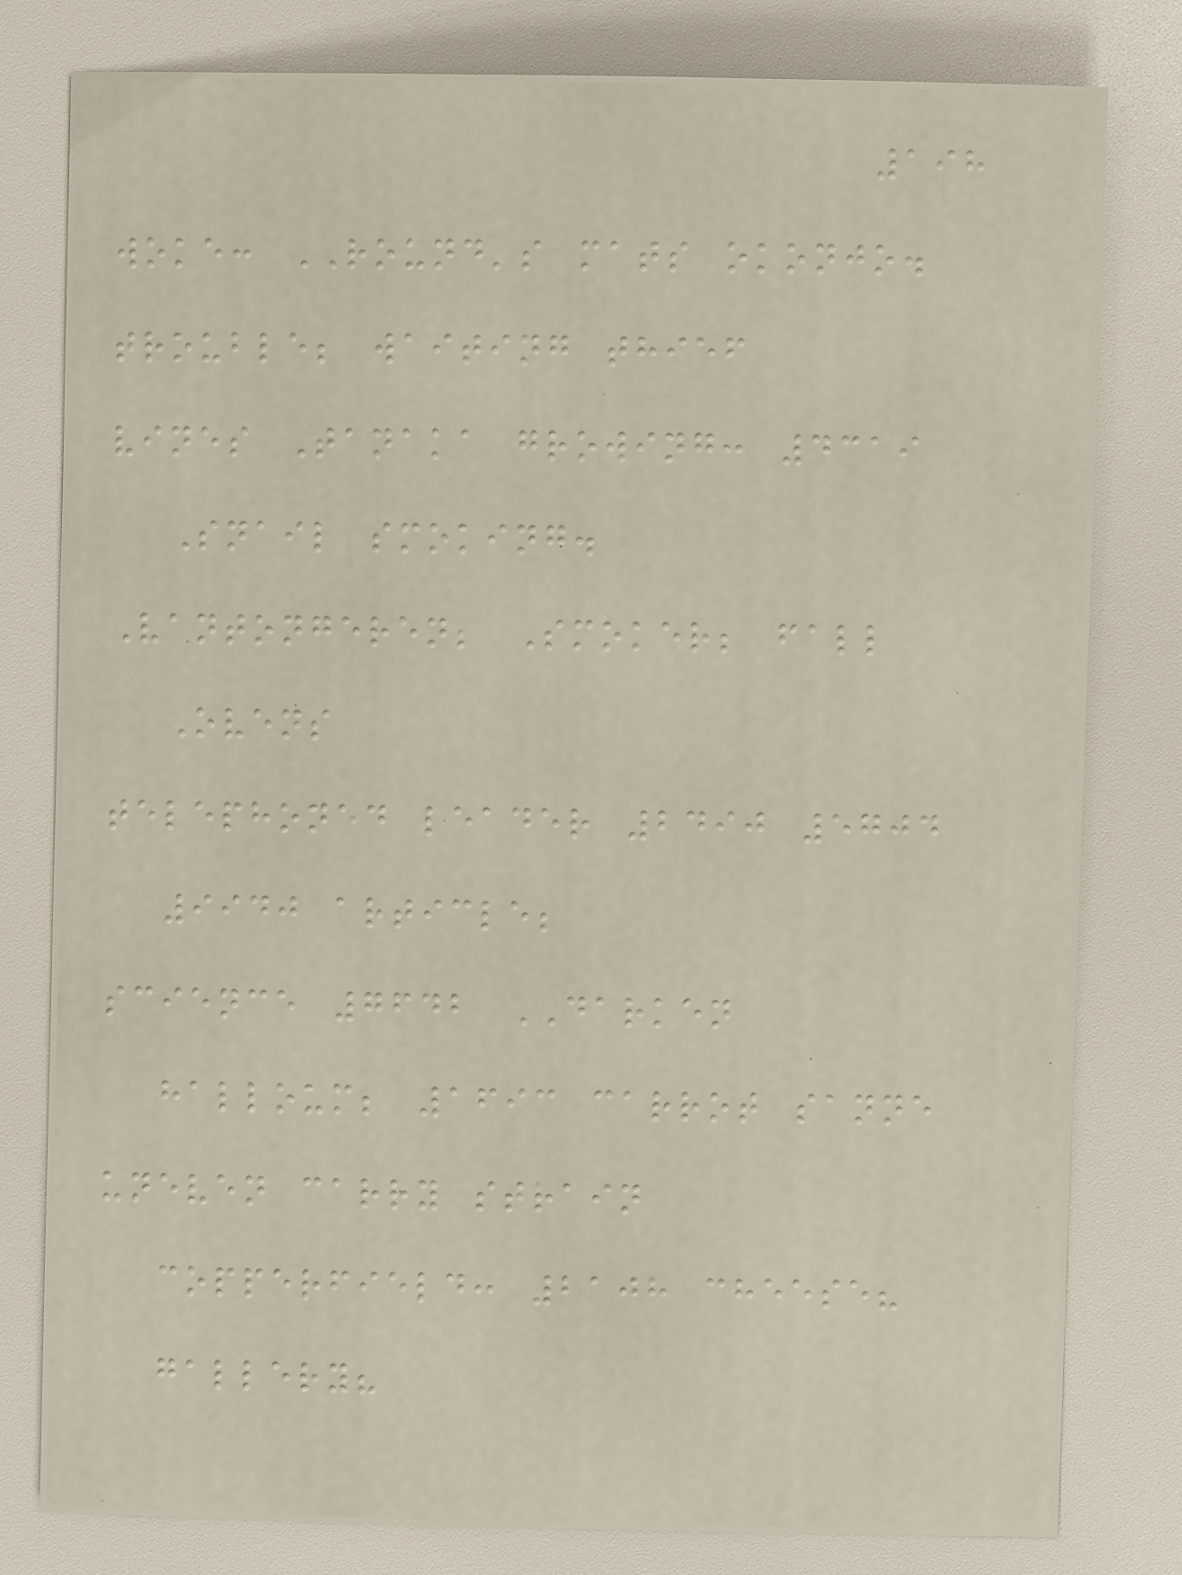198
woke: ROUND's mats okonjo.
trouble; waiting thief
vines Tanaka growing: 4319
Snail smoking.
Vantongeren; Smoker; fall
Ovens
telephoned leader 2490 5704
9940 article;
science 7642 DARKEN
halloum; 1693 carrot sanne
uneven carry strain
copperfield: 2108 cheese?
gallery?
